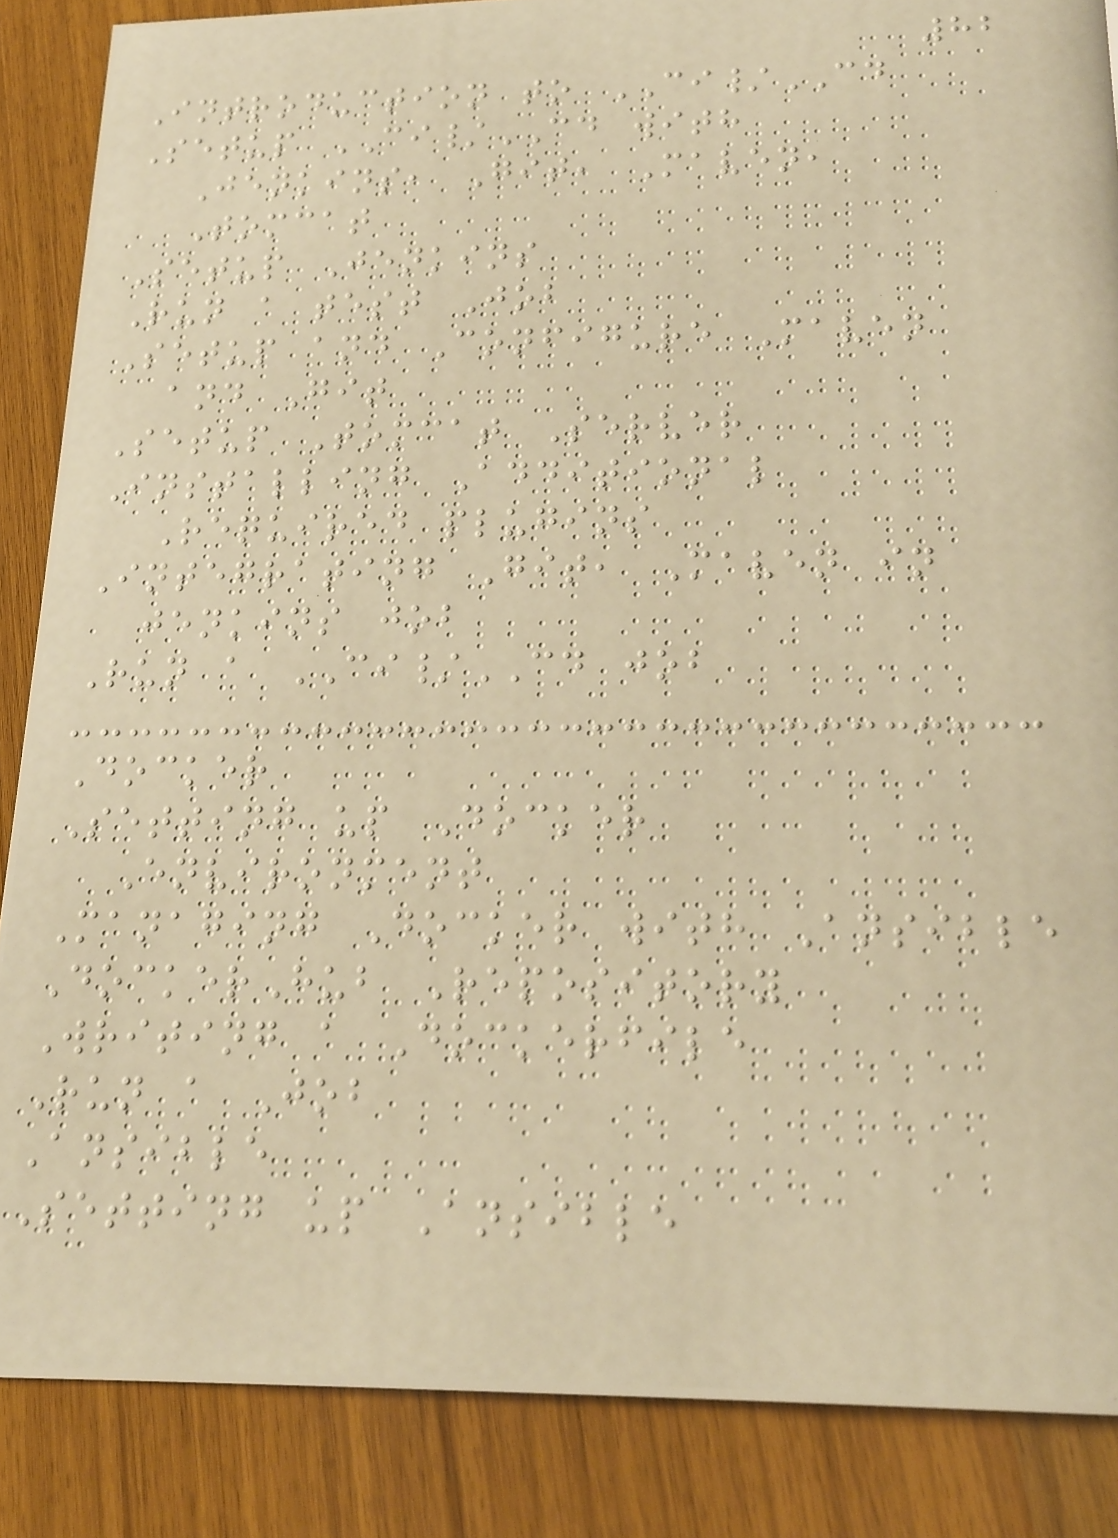82
Introduction to CI/CD
Setup CI/CD with
Jenkins, Git, Maven,
Tomcat
Setup Jenkins
Run a test Job
Setup and Configure Maven
and Git
Setup Tomcat Server
Installing Additional
Required plugins
Integrating Git, Maven in
jenkins job
Run a CI/CD job
Docker
Setting up Docker
Environment
Managing Docker with Ansible
DockerHub Repository
Writing a Dockerfile
Run a Job
Ansible
Setting up Ansible
